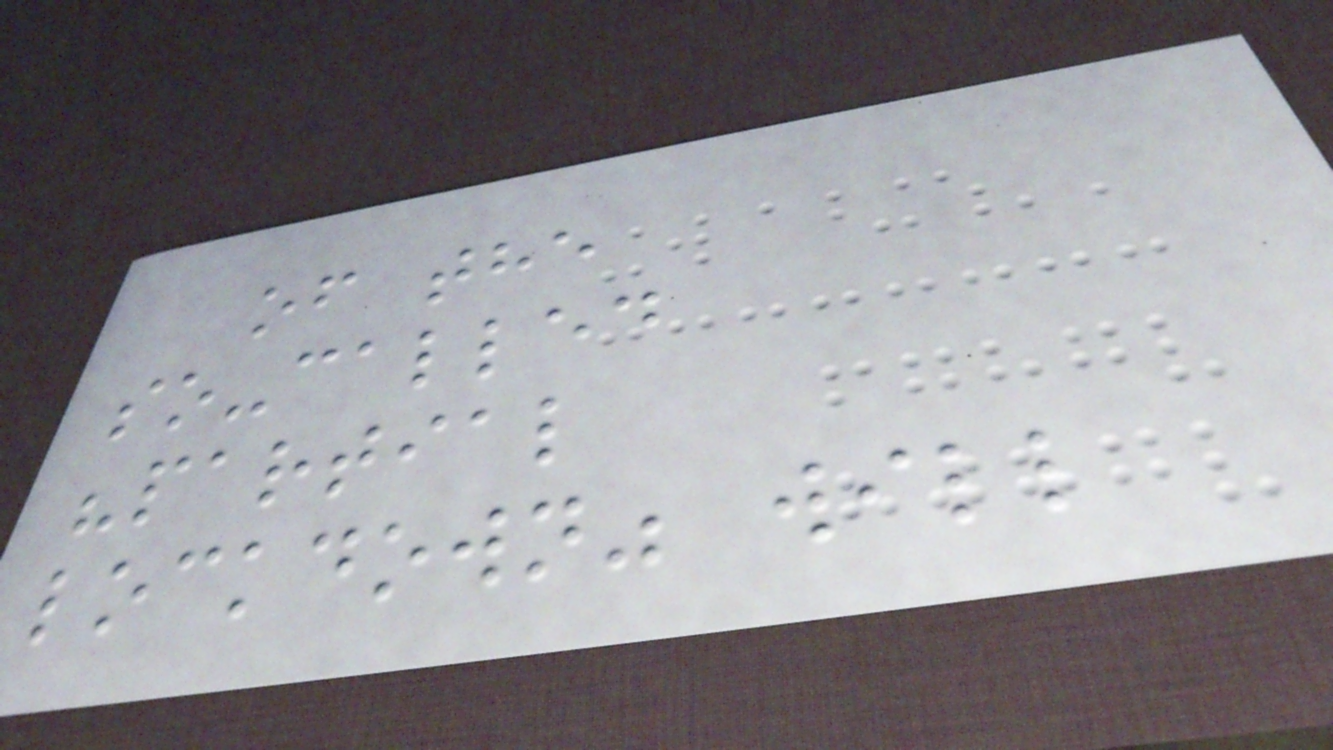of the
so-called
"partial
lockdown" will
